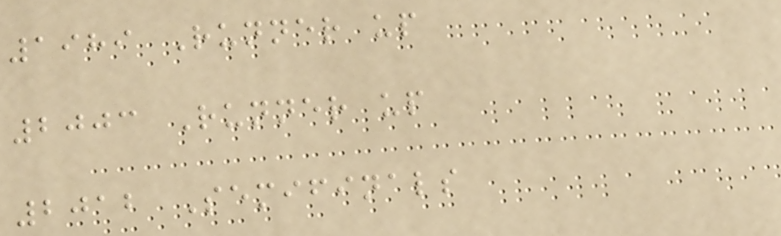1989 Runner up
2003 Runner up
2012 Semifinals
